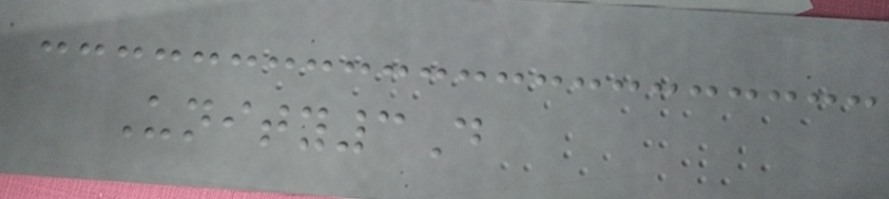Unity3D
